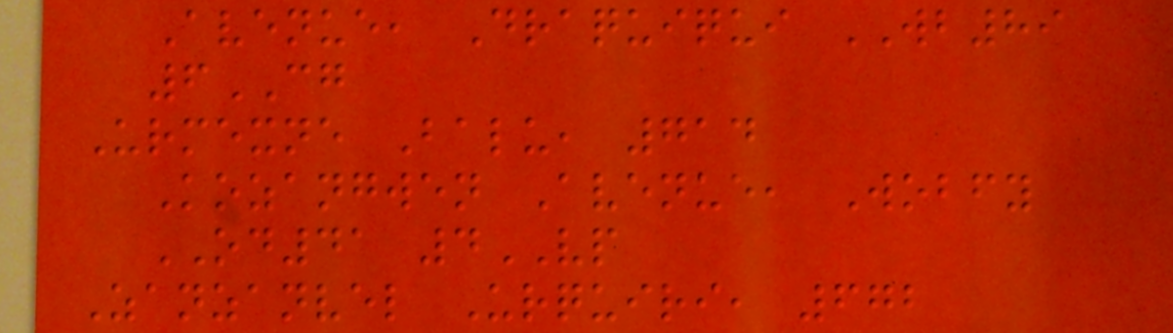Avenue, Draquiqui WB89
6CG
Urmexne Balu, 714
Kozangwen Avenue, Wobfy
OD41 4VP
Zanzanvel Urquiri, 672
